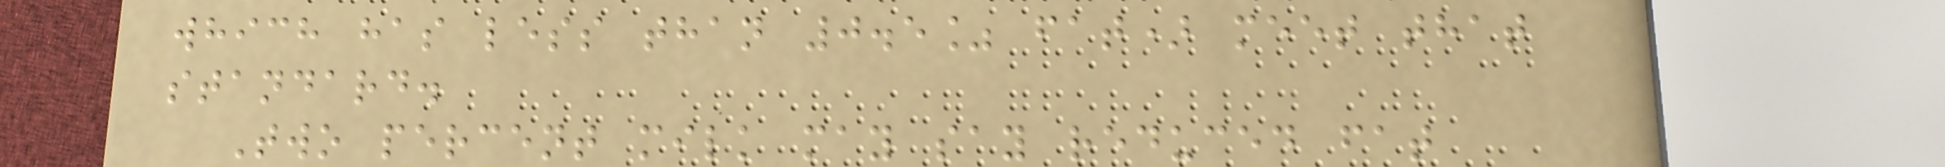which has less than 0.5% fat) meet that
standard.
Two percent milk may say reduced fat
